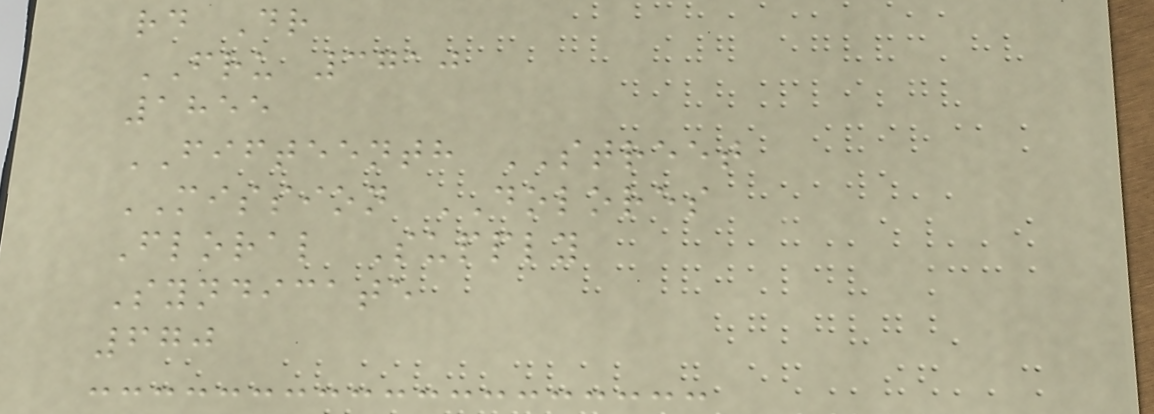rd Dr
FRU 3710
1855
FIFTEENTH STREET
MISSION DOLORES
Floral Supply
Syndicate
670
